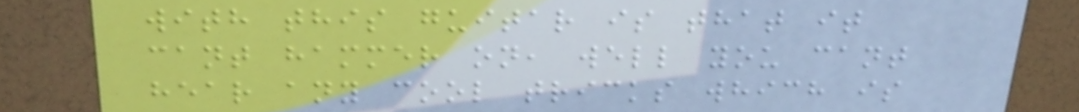with this guitar is that it
cant hammer on, well you cant
hear any cool tricks which is
